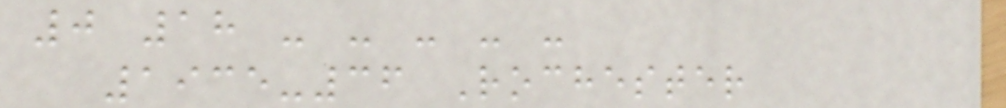0 18 - - - - -
1935-36 Rochester
